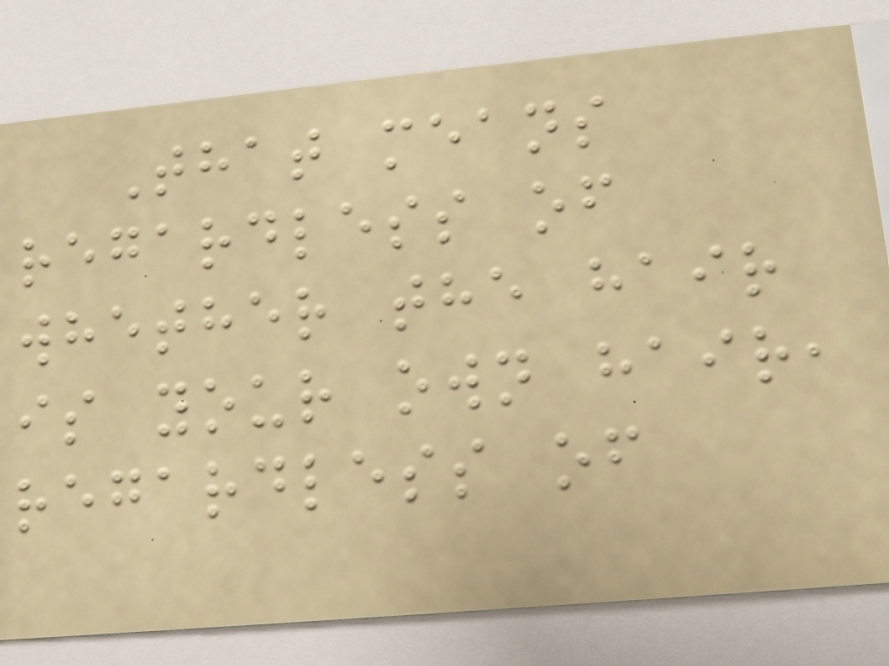That means
regardless of
whether the hair
is your own hair,
regardless of
